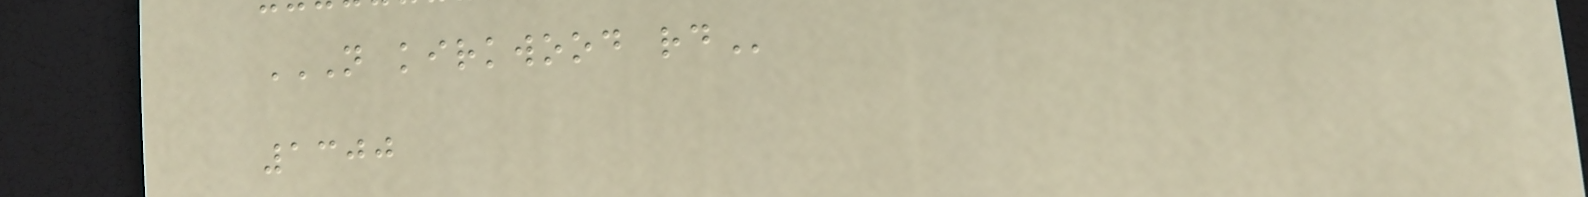N KIRKWOOD RD
1300
